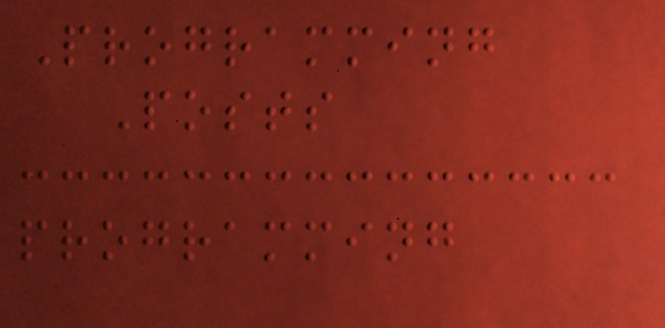Programming
Posts
programming
